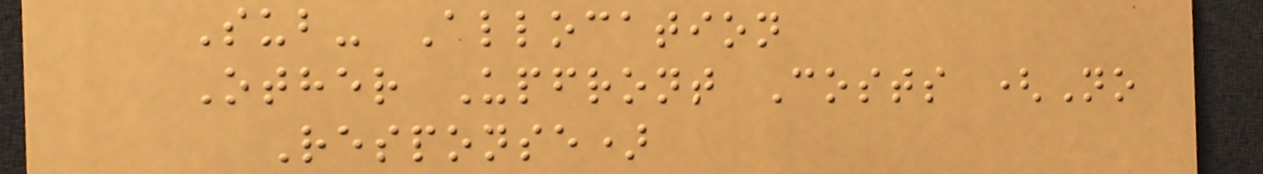Sub- Allocation
Other Upfront Costs (No
Response)
